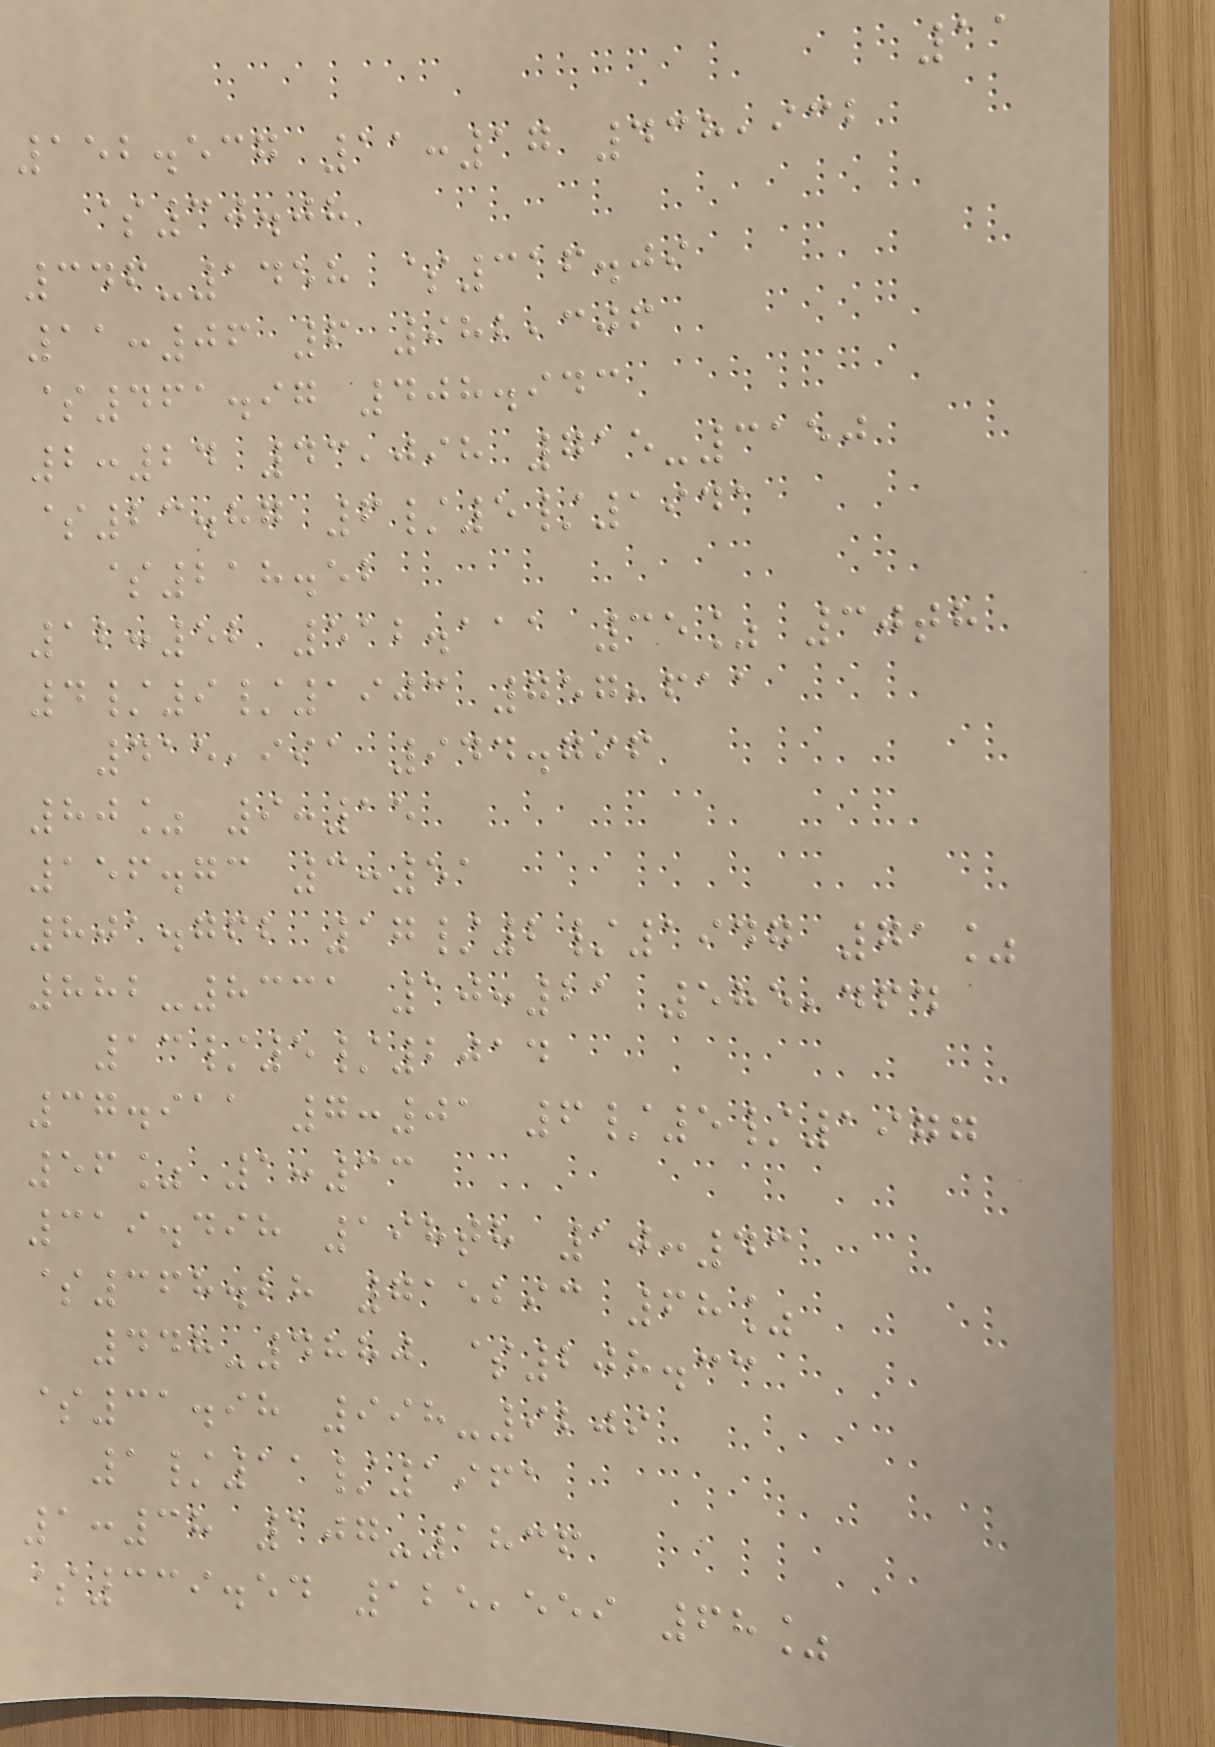11
152.537 11:17 438,932
$30.08
346-1458 $316.09
11:06 6 982,306
$461.97 408.943
2:24 43,098 715-3150
$23.87 6/5/1941
$218.52
12:52 512.111 35% 30th
4/9/1903 757,611
415,991 944.796
80% 9:15
156.73 3:51
801.762 17/2/1947 71%
882-8331 10:21 585,464
13/5/2014
37.911 7:01 6/5/1977
56% 1:33
319.498 198th 10:43
$368.28 715293 68%
448-4880 $208.33
$31.98 998-9209
1/11/1961
1:38 107-1836
$339.54 125,559 68%
